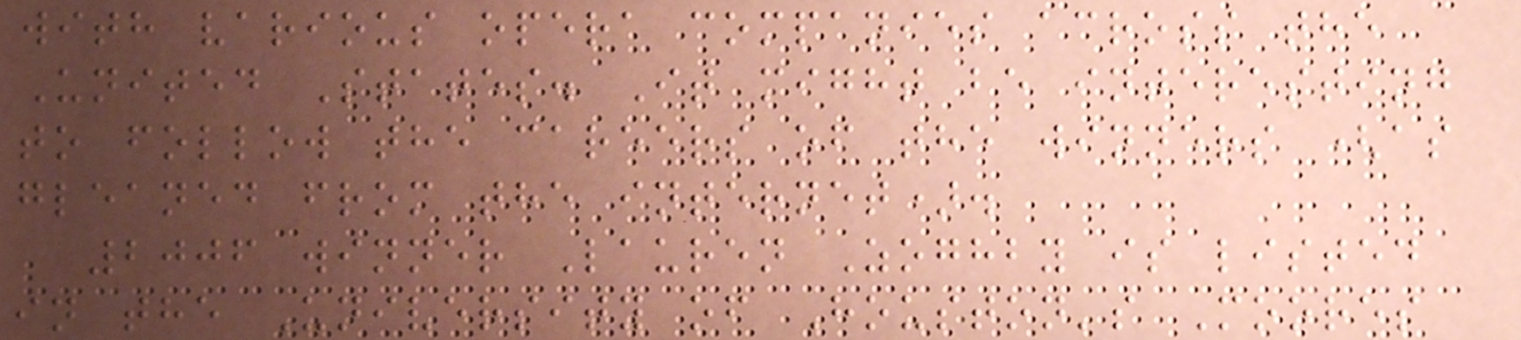with various opera companies across the
United States. It might be interesting
to follow the careers of the winners (as
gleaned from the internet).
2006 winner Lauren Zoghby is listed
in the University of Houston's Moores
